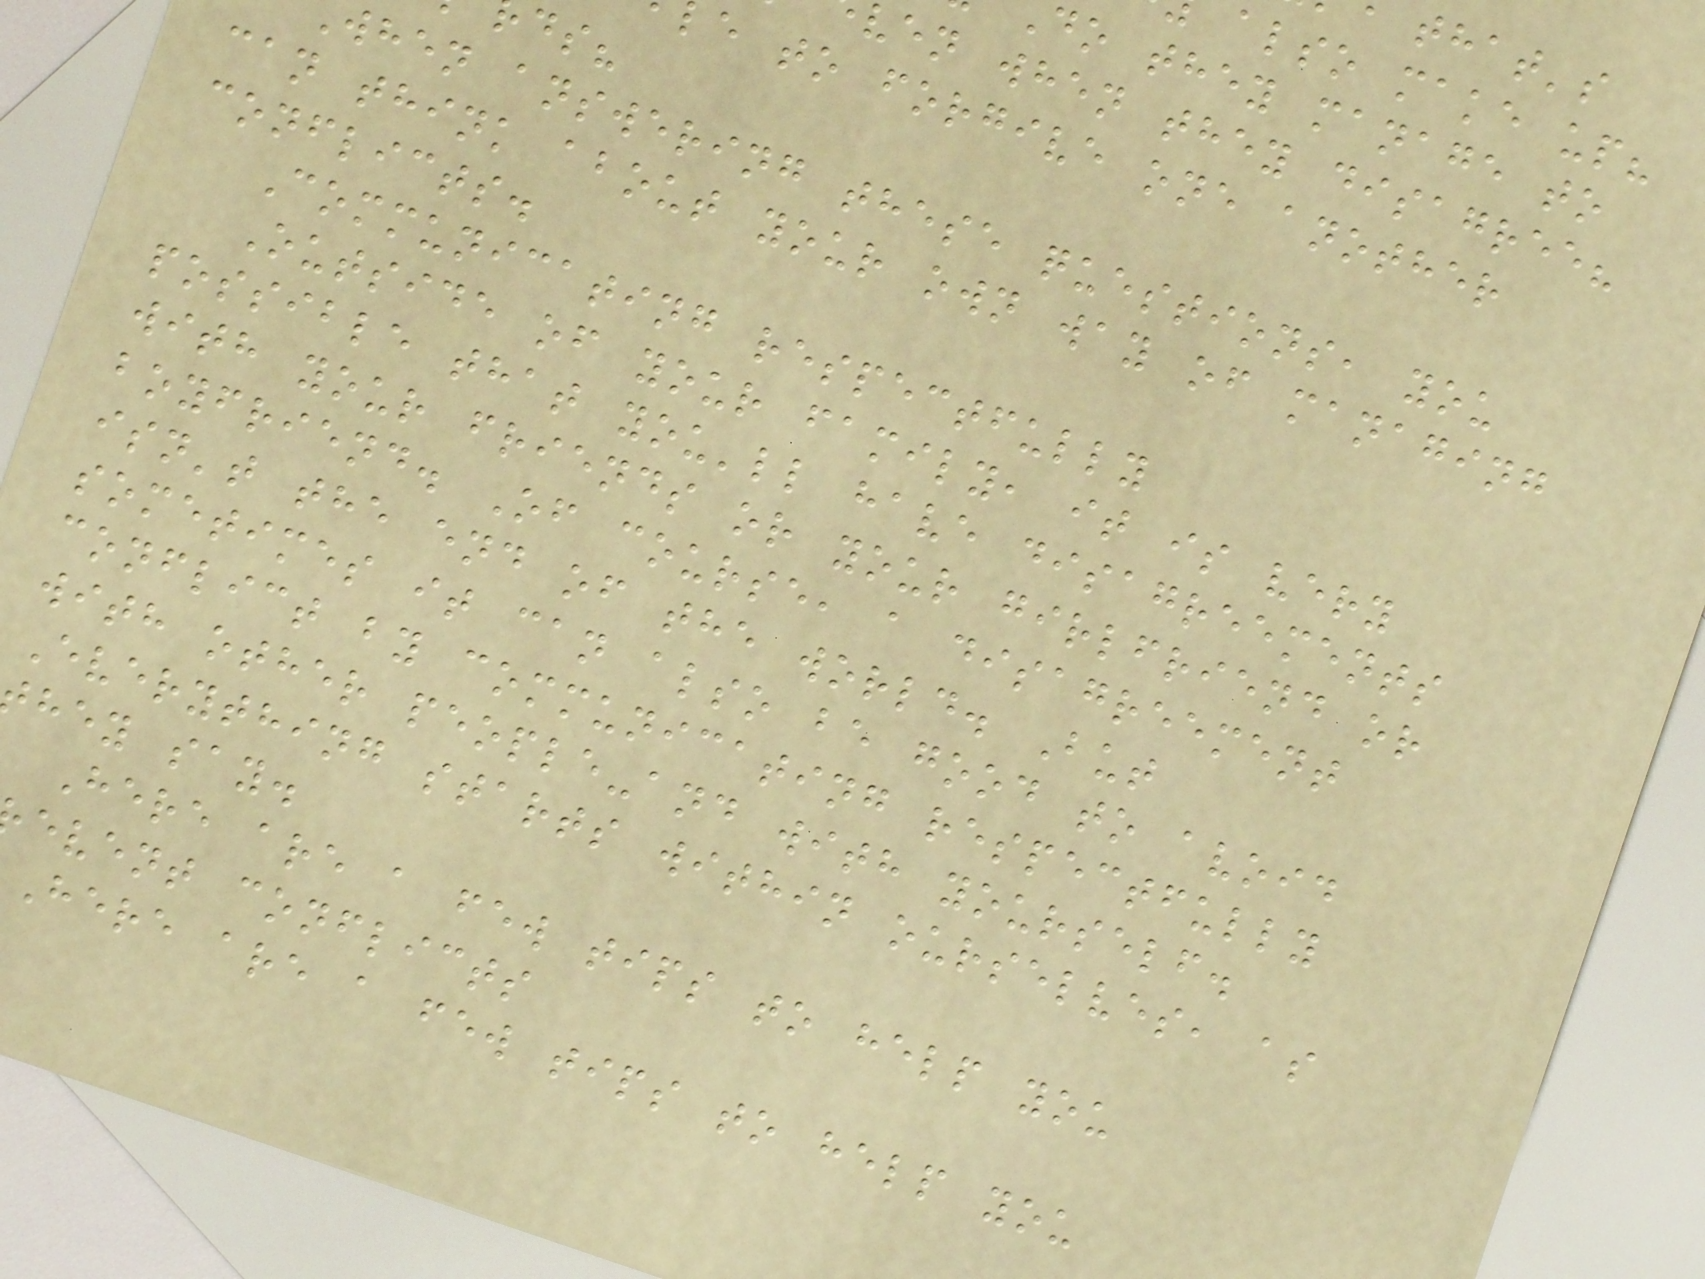also make up?
do they manage to
ven when they disagree?
e to forgive one another
when answering these questions, you
can think about your own way of managing
conflicts.
Communicating respectfully
Outside of your family, it is very
possible that you'll have disagreements
with your friends or your girlfriend or
boyfriend. Of course, a disagreement
isn't the end of the world. But
sometimes it can also be good to avoid
conflict by communicating respectfully
with other people-and with yourself.
Everything starts within ourselves, as
hey say.
Here are a few tips to help you
event conflicts
Here are a few tips to help you
